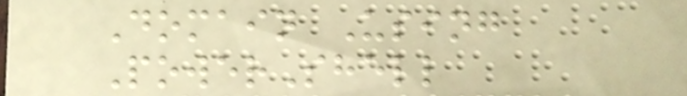Domain Using
PowerShell
